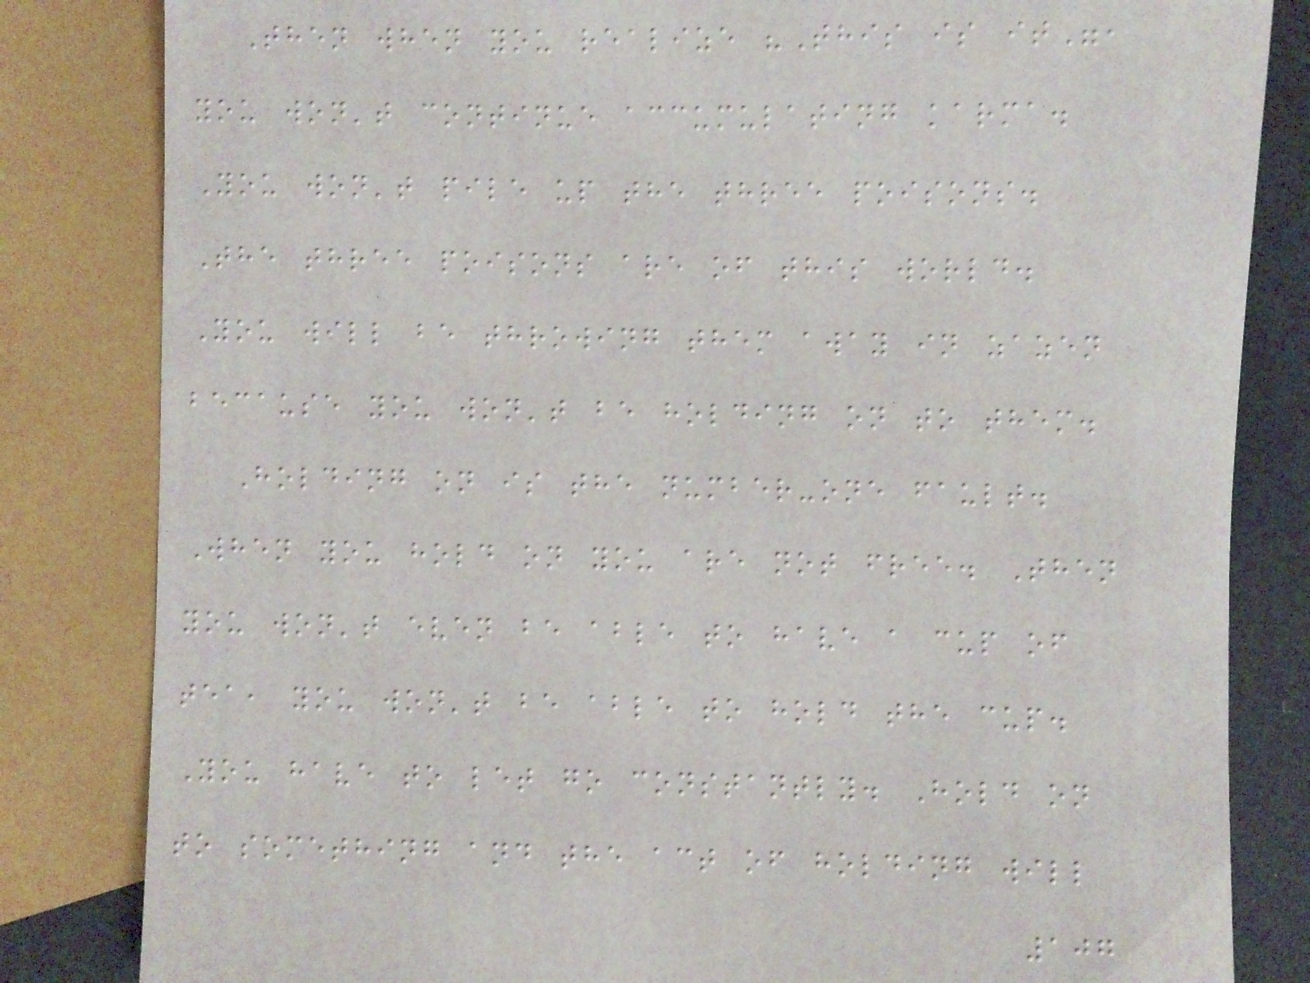Then when you realize "This is it",
you won't continue accumulating karma.
You won't pile up the three poisons.
The three poisons are of this world.
You will be throwing them away in zazen
because you won't be holding on to them.
Holding on is the number-one fault.
When you hold on you are not free. Then
you won't even be able to have a cup of
tea, you won't be able to hold the cup.
You have to let go constantly. Hold on
to something and the act of holding will
107
